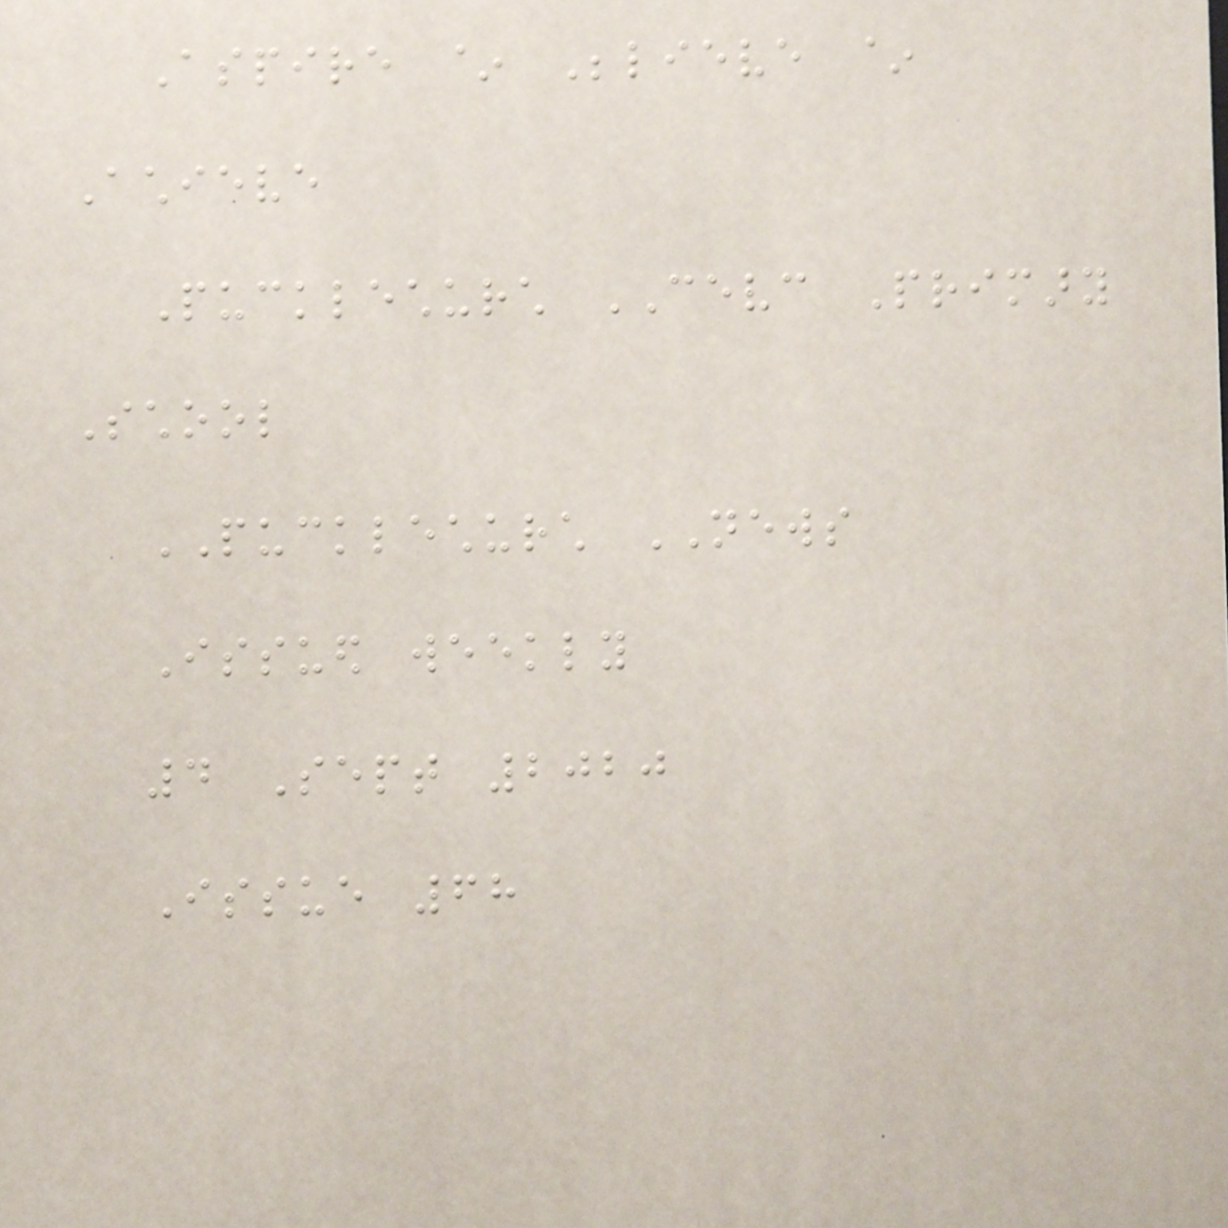Aspire ~ Believe ~
Achieve
Pucklechurch CEVC Primary
School
PUCKLECHURCH NEWS
Issued weekly
4 Sept 2020
Issue 68
